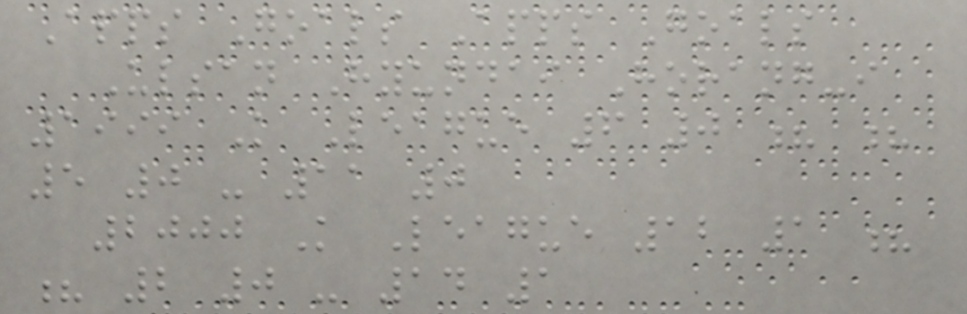Apps Goals Apps Goals
Ulsan Hyundai Horang-i
1999 K League 6 0 ? ?
5 0 - 11 0
2000 K League 12 1 ?
? 2 0 - 14 1
